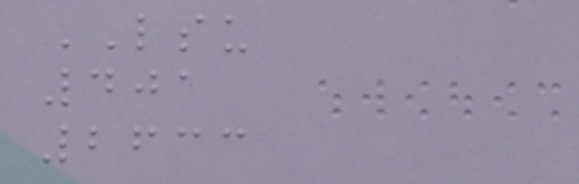LSU
401
2633
